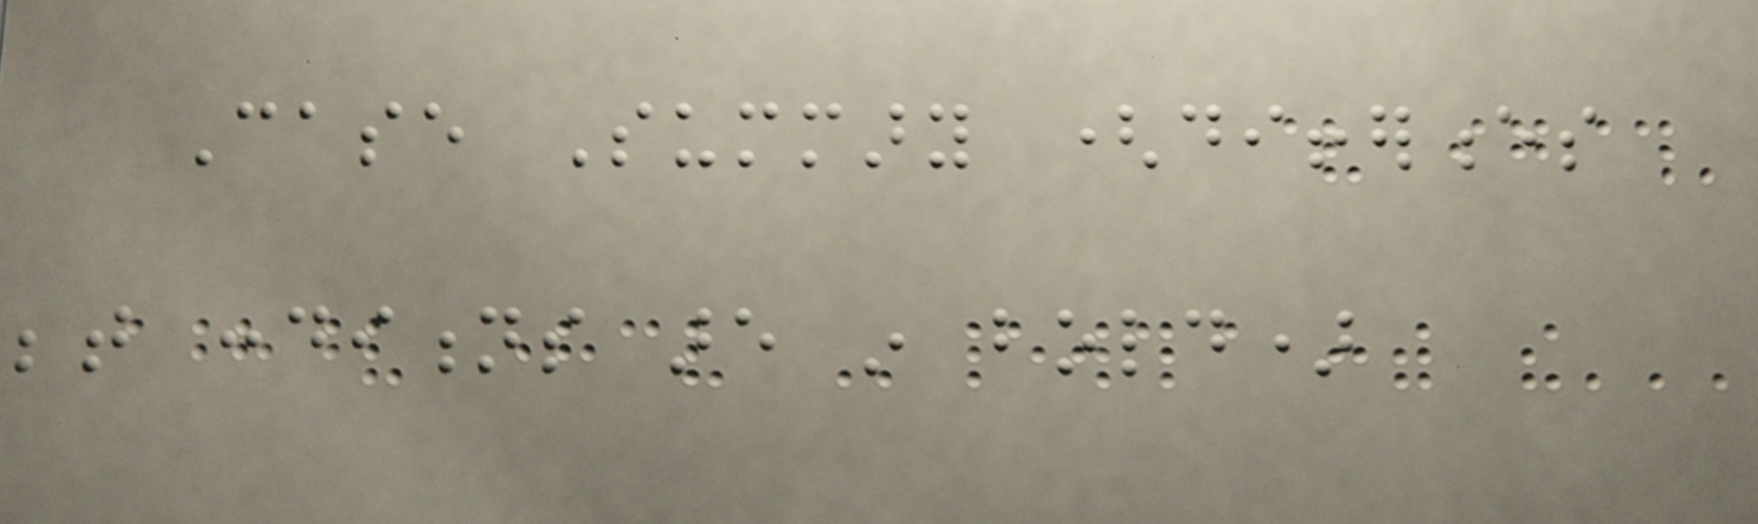Case Summary (differences
between conditions are in bold)
